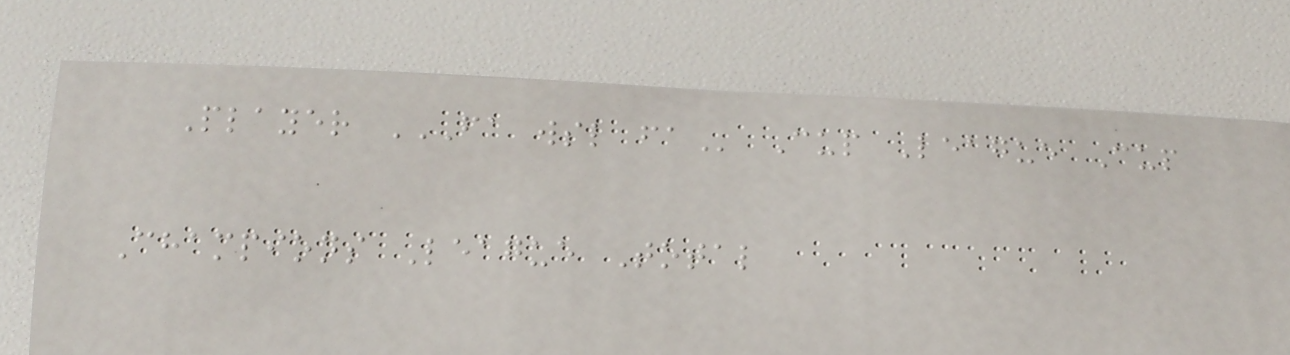Player FA WSL FA Cup League Cup
Champions League Total
